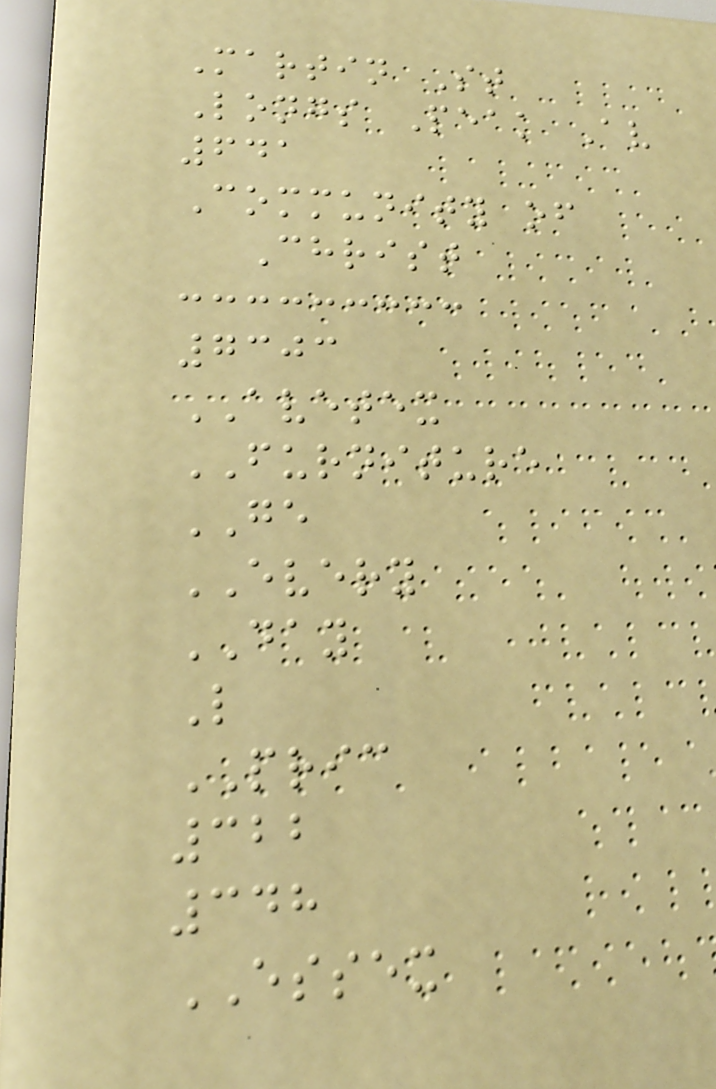Martin St
Longs Peak Av
641
Community of
Christ
7303
AVETEX
FURNITURE
GE
EVERY
DAY
L
PRIC
322
348
ESSEX
